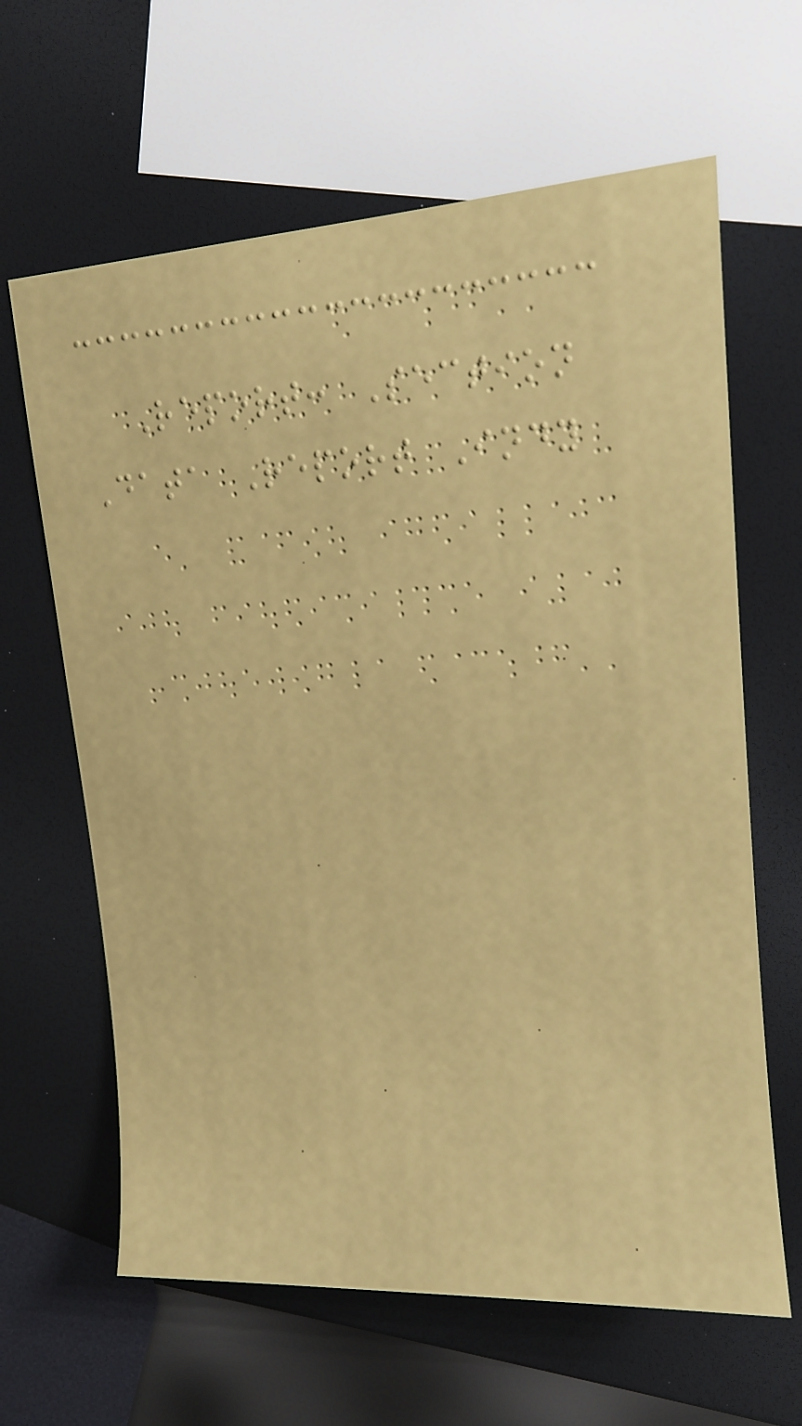Report: Section
Data Report Indy
